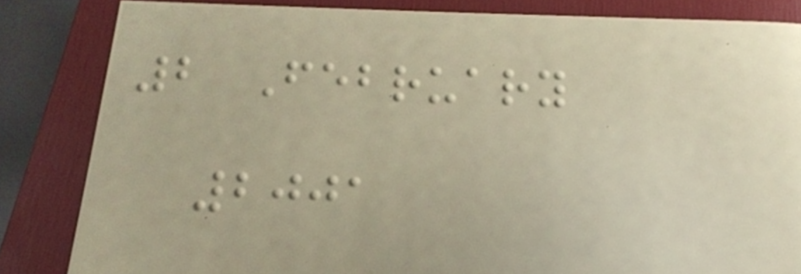2 February
2001
